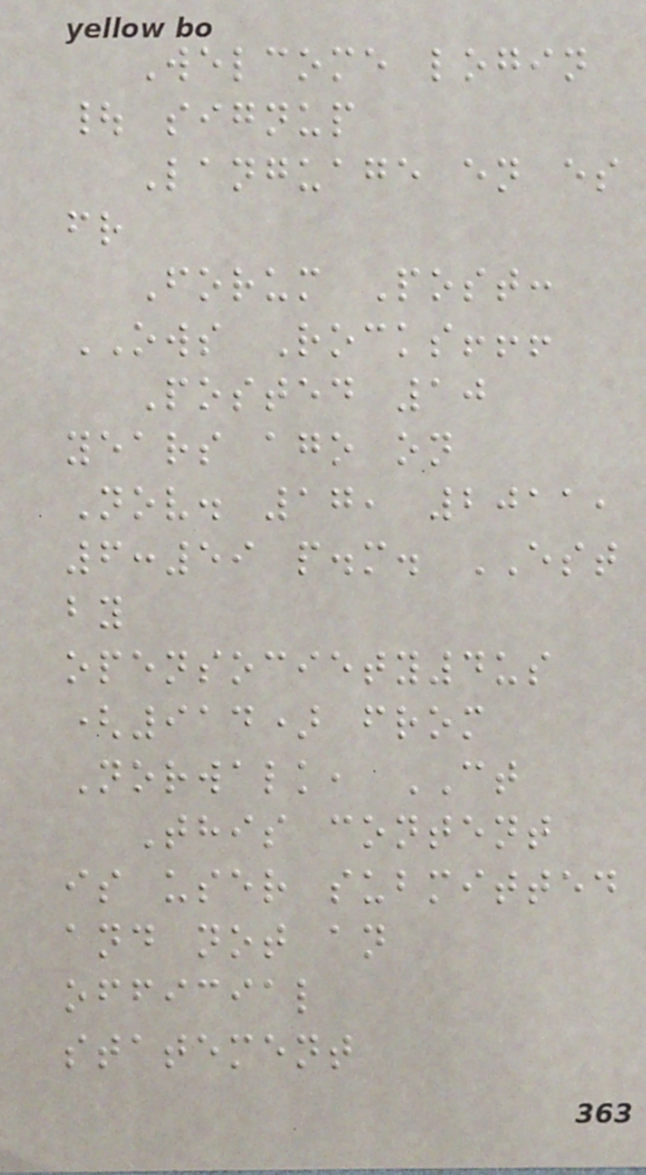Welcome login
| signup
Language en es
fr
Forum Post:
OWS Rocks!!!
Posted 10
years ago on
Nov. 17, 2011,
6:59 p.m. EST
by
opensociety4us
(914) from
Norwalk, CT
This content
is user submitted
and not an
official
statement
